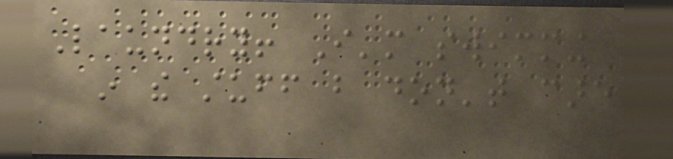Laundry! I'm swimming
in the stuff but don't care
